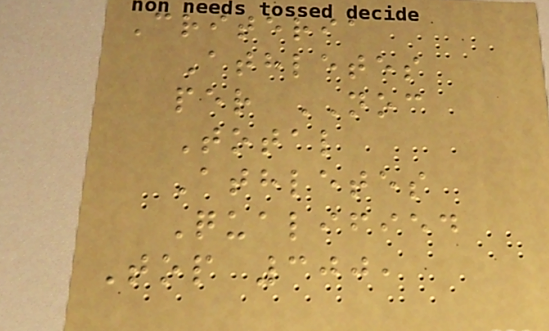Criteria
Athletes
per NOC
Total
Athletes
Qualified
Top 300,
